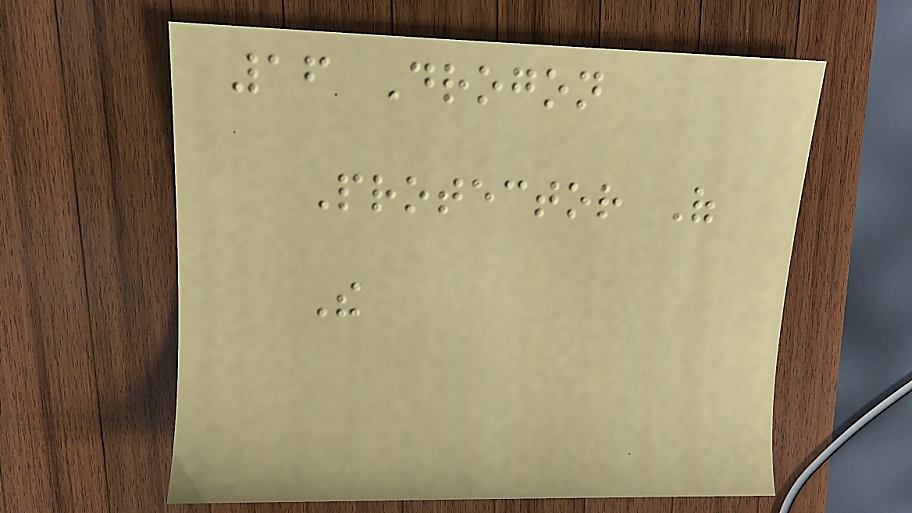16 Drogon
Protector Of
The
